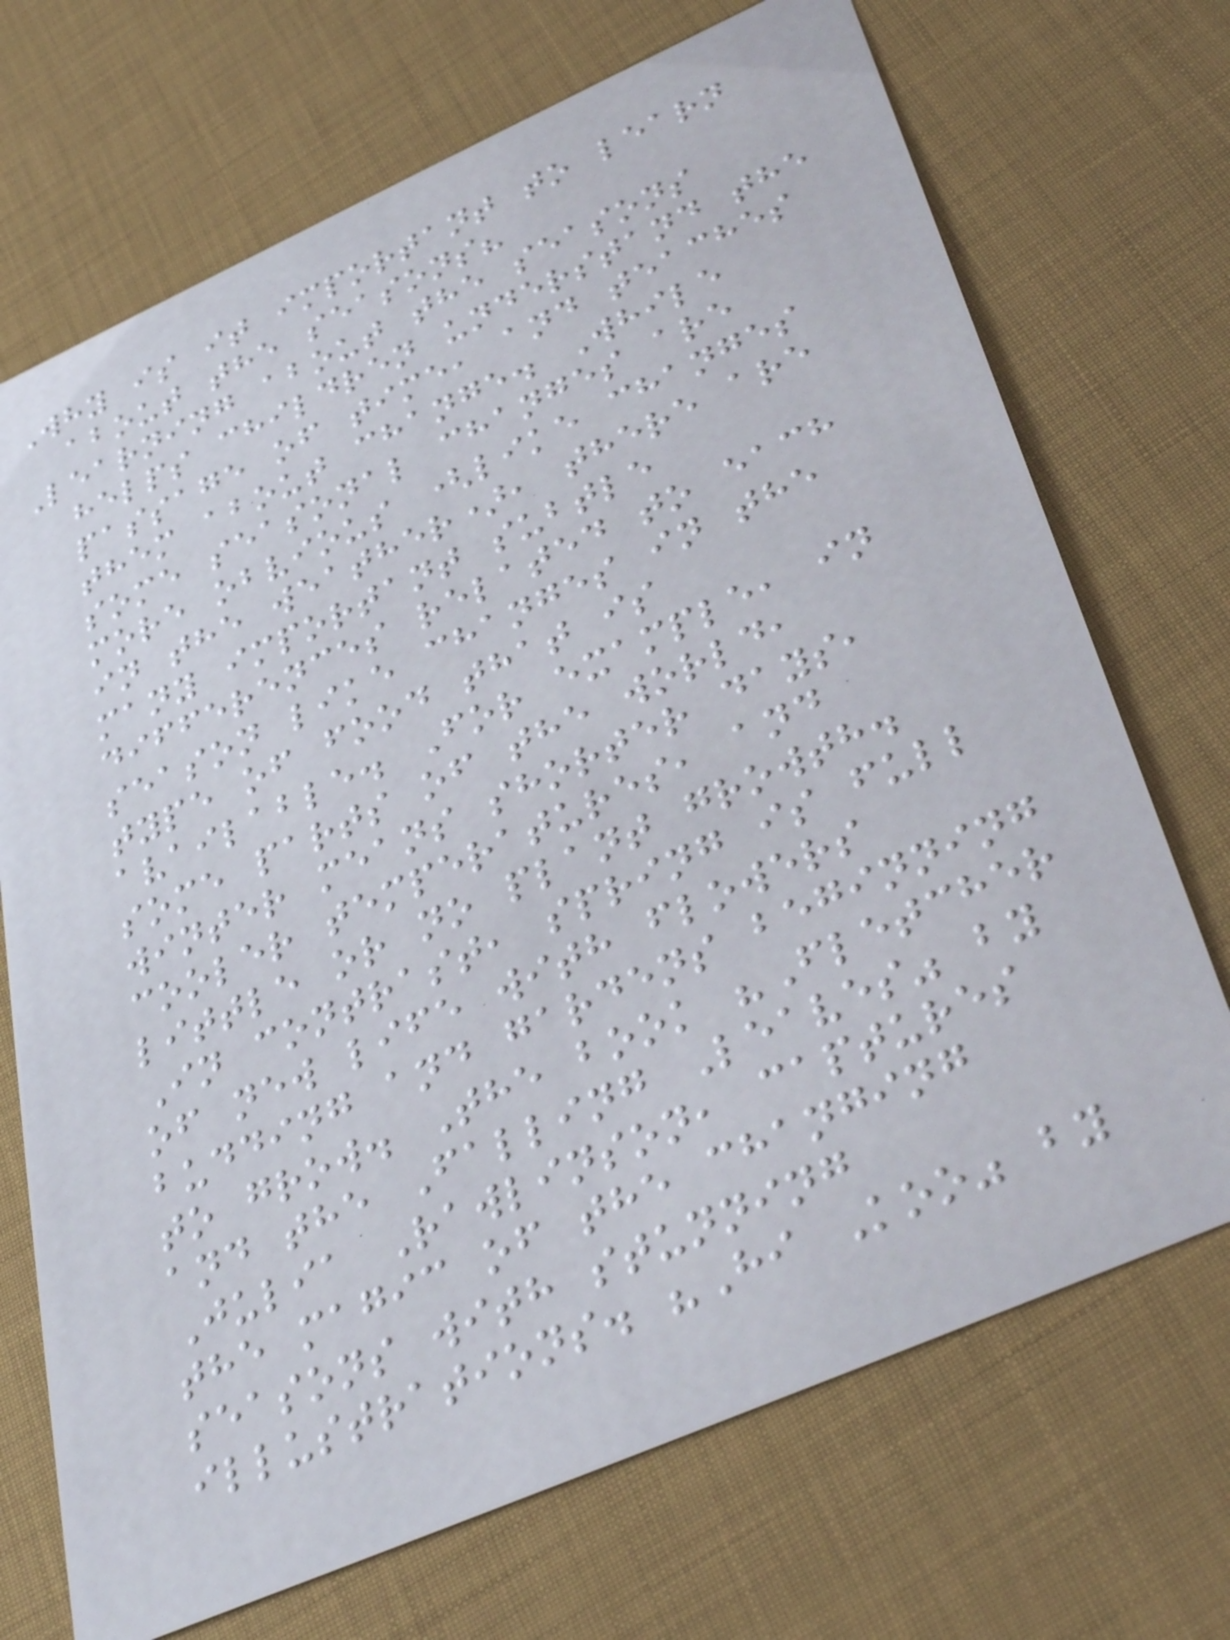Why is it important to learn
about the seasons?
Learning about the seasons
helps children understand the
passage of time, and teaches
them about change. While
some seasonal changes are
more obvious (like changes
in the weather), there are
many important subtle
differences related to each
season like changes in the
type of food that is
available. For example, in
some parts of the world,
winter means shorter days,
cooler temperatures, and
little or no plant growth.
In contrast, spring is full
of new life with flowers
budding and gardens beginning
to grow. The book "Fletcher
and the Falling Leaves" by
Julia Rawlinson, captures
the magic of the changing
seasons with stunning
illustrations. "Hi Koo" by
